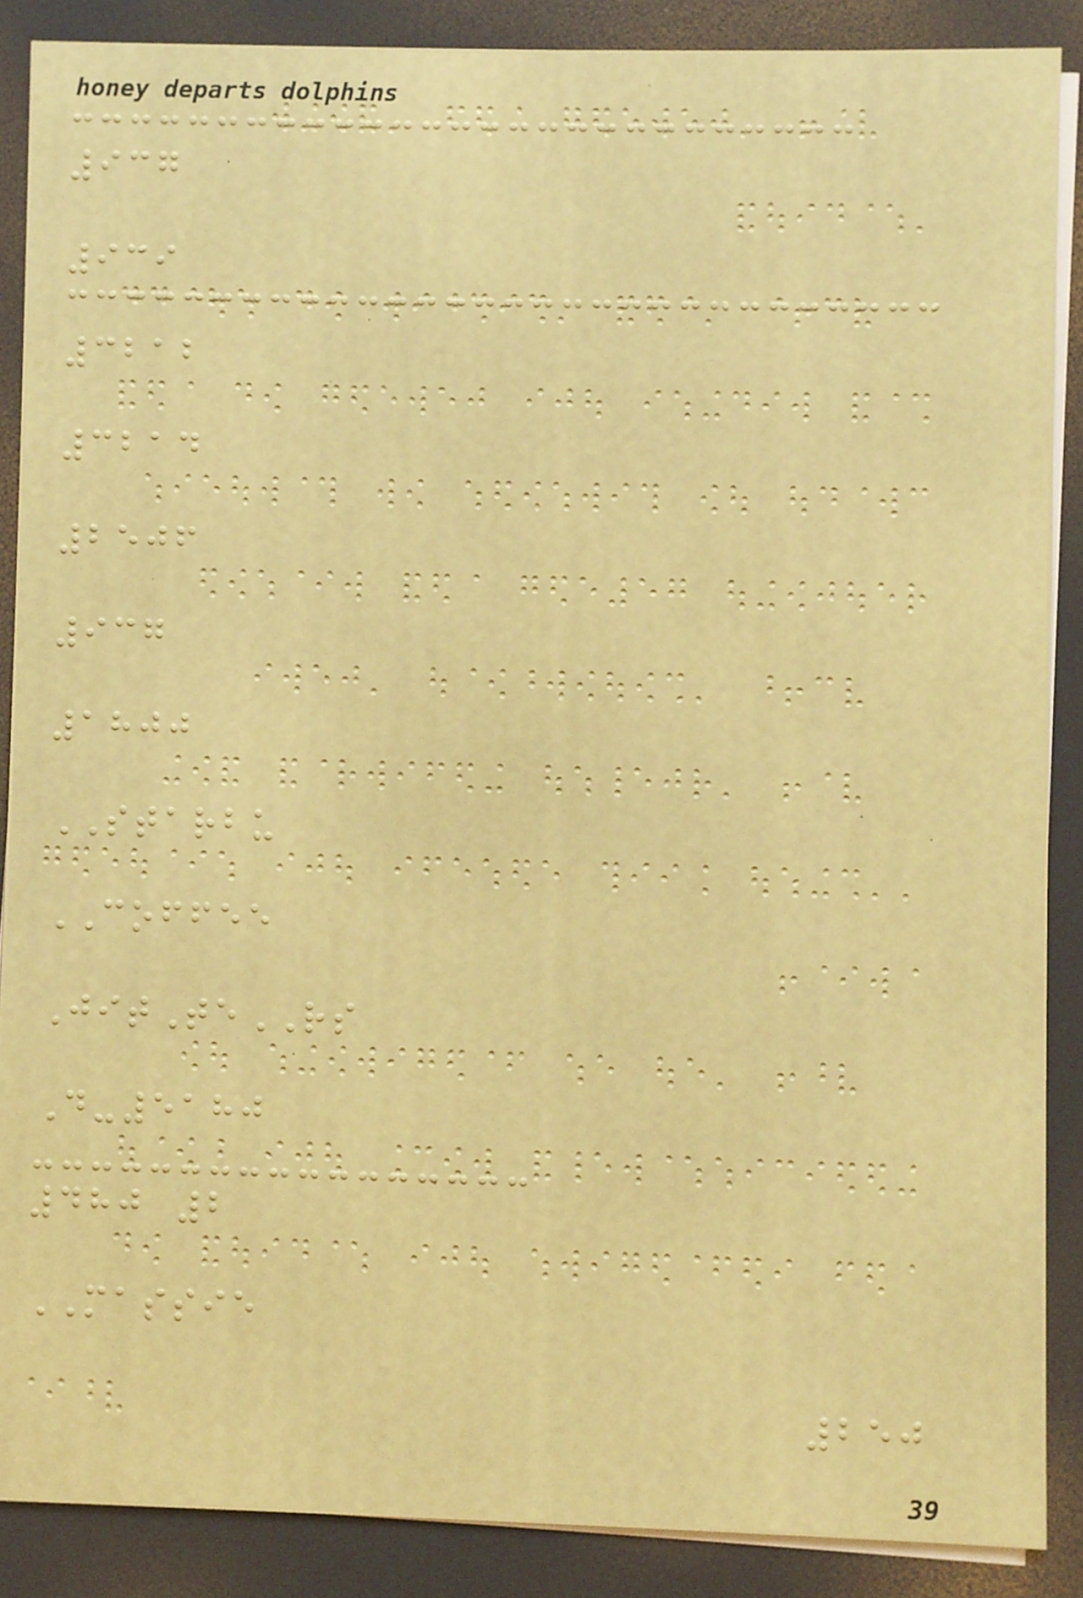937
939
3212
3214
2506
937
1800
STARBU
COFFEE
JitTeRS
D-5180
480 2
MASSIE
250
